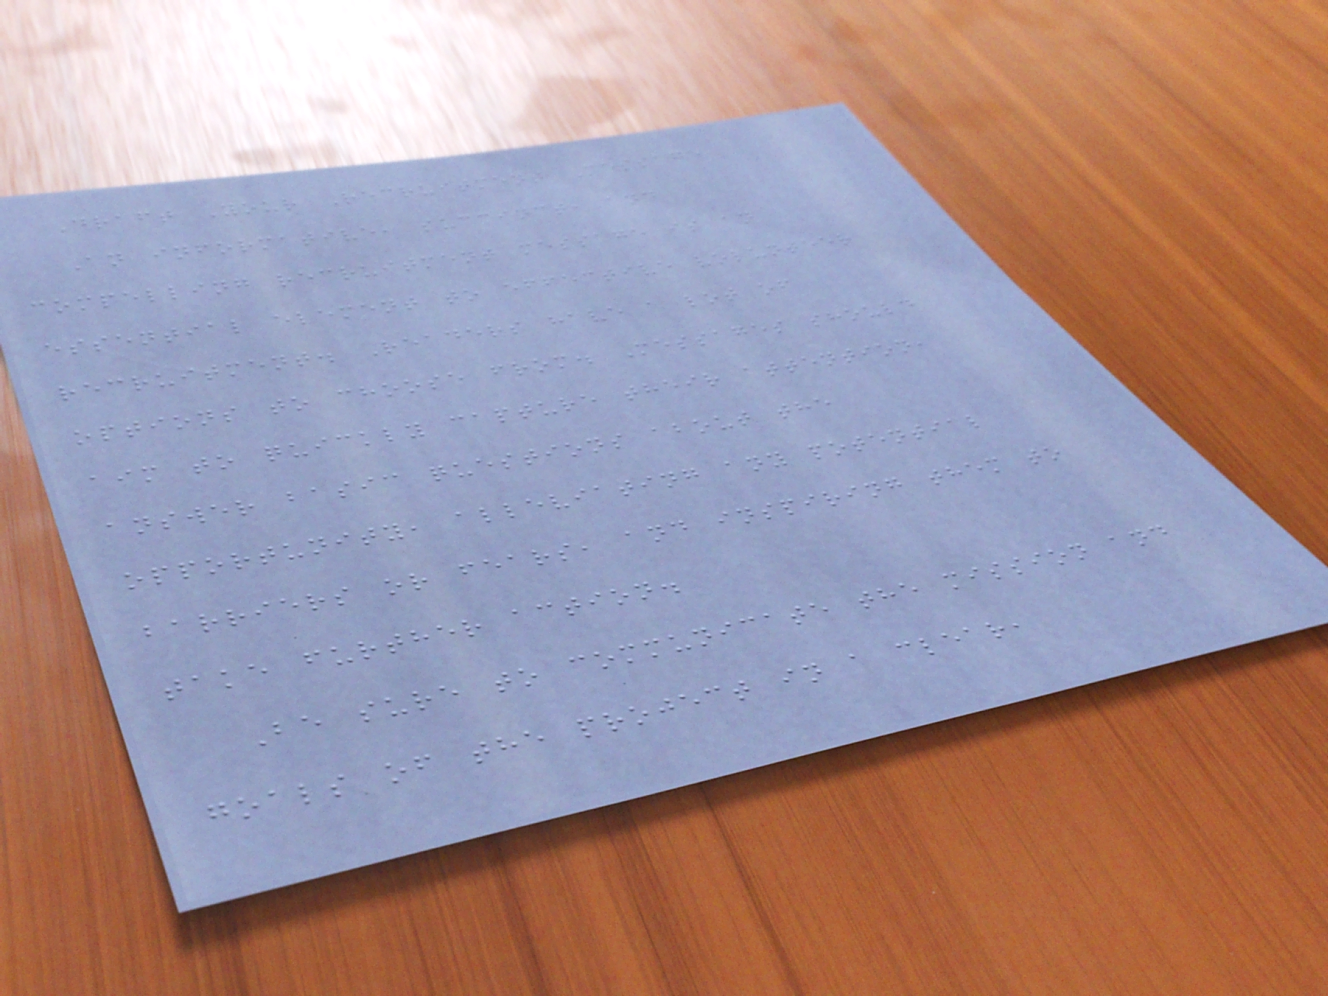Draft Your Recruitment Message
An informative, succinct, and
compelling recruitment message is an
essential element to effective volunteer
recruitment. Readers have a lot of
options to choose from. Messages should
aim to quickly capture their attention,
answer basic questions about the
opportunity, alleviating any potential
barriers or fears, and inspiring them to
take further action.
Be sure to communicate the mission and
goals of the project in a clear,
